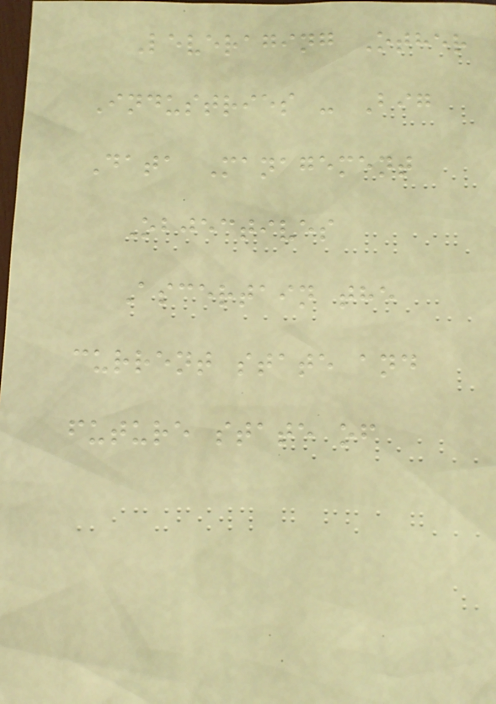Leveraging Other
Industries - Big
Data Management
Objectives
Ascertain the
current state and
future state of
